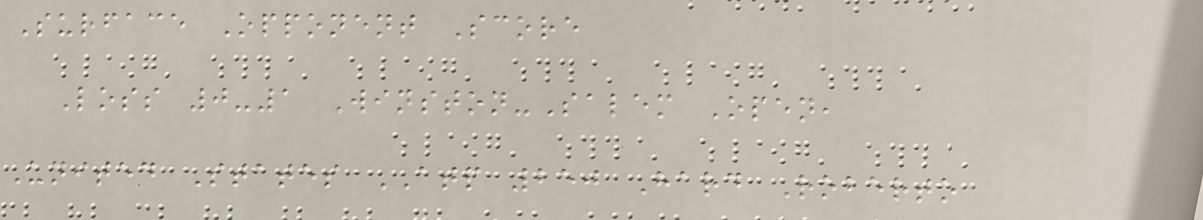Surface Opponent Score
Loss 0-1 Winston-Salem Open,
United States ATP 250 Hard Roberto
